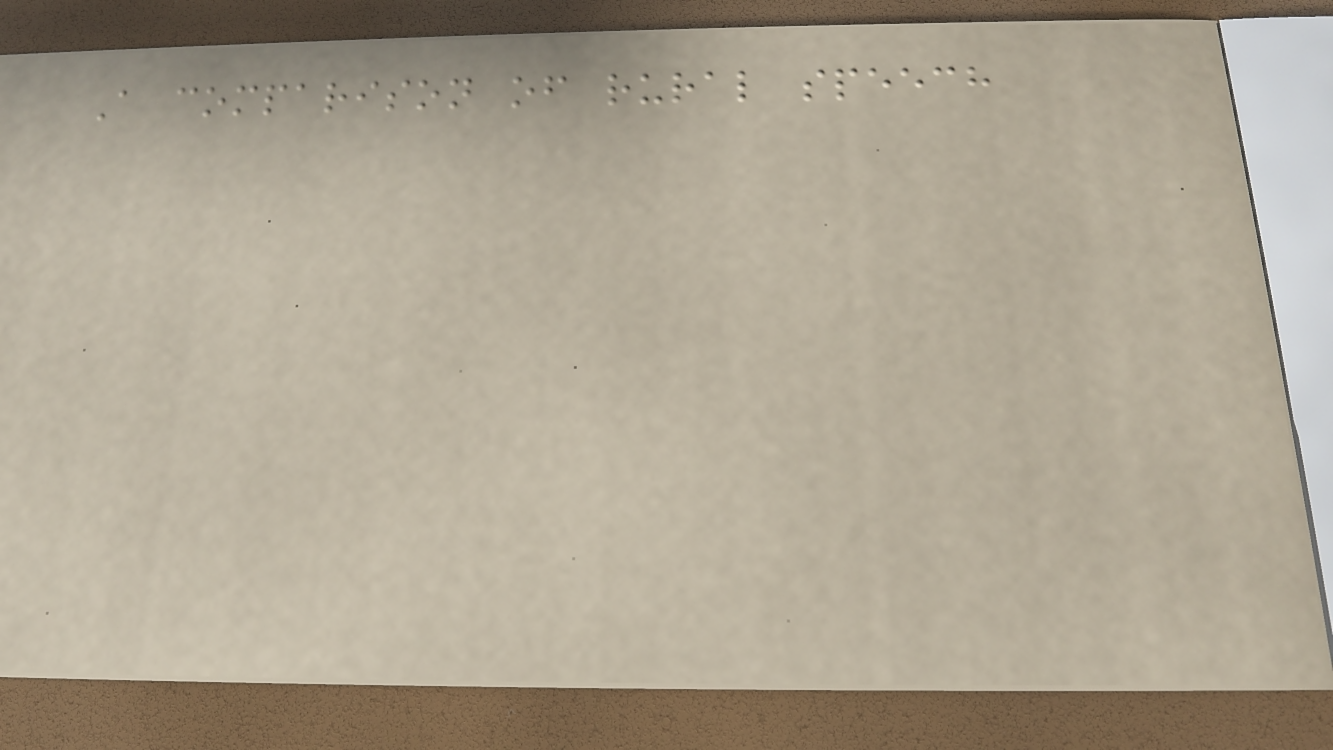A comparison of rural speech
